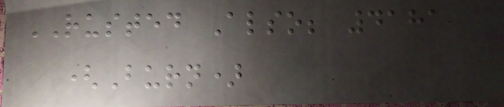RUSTED Also; 4181
(Burn)
